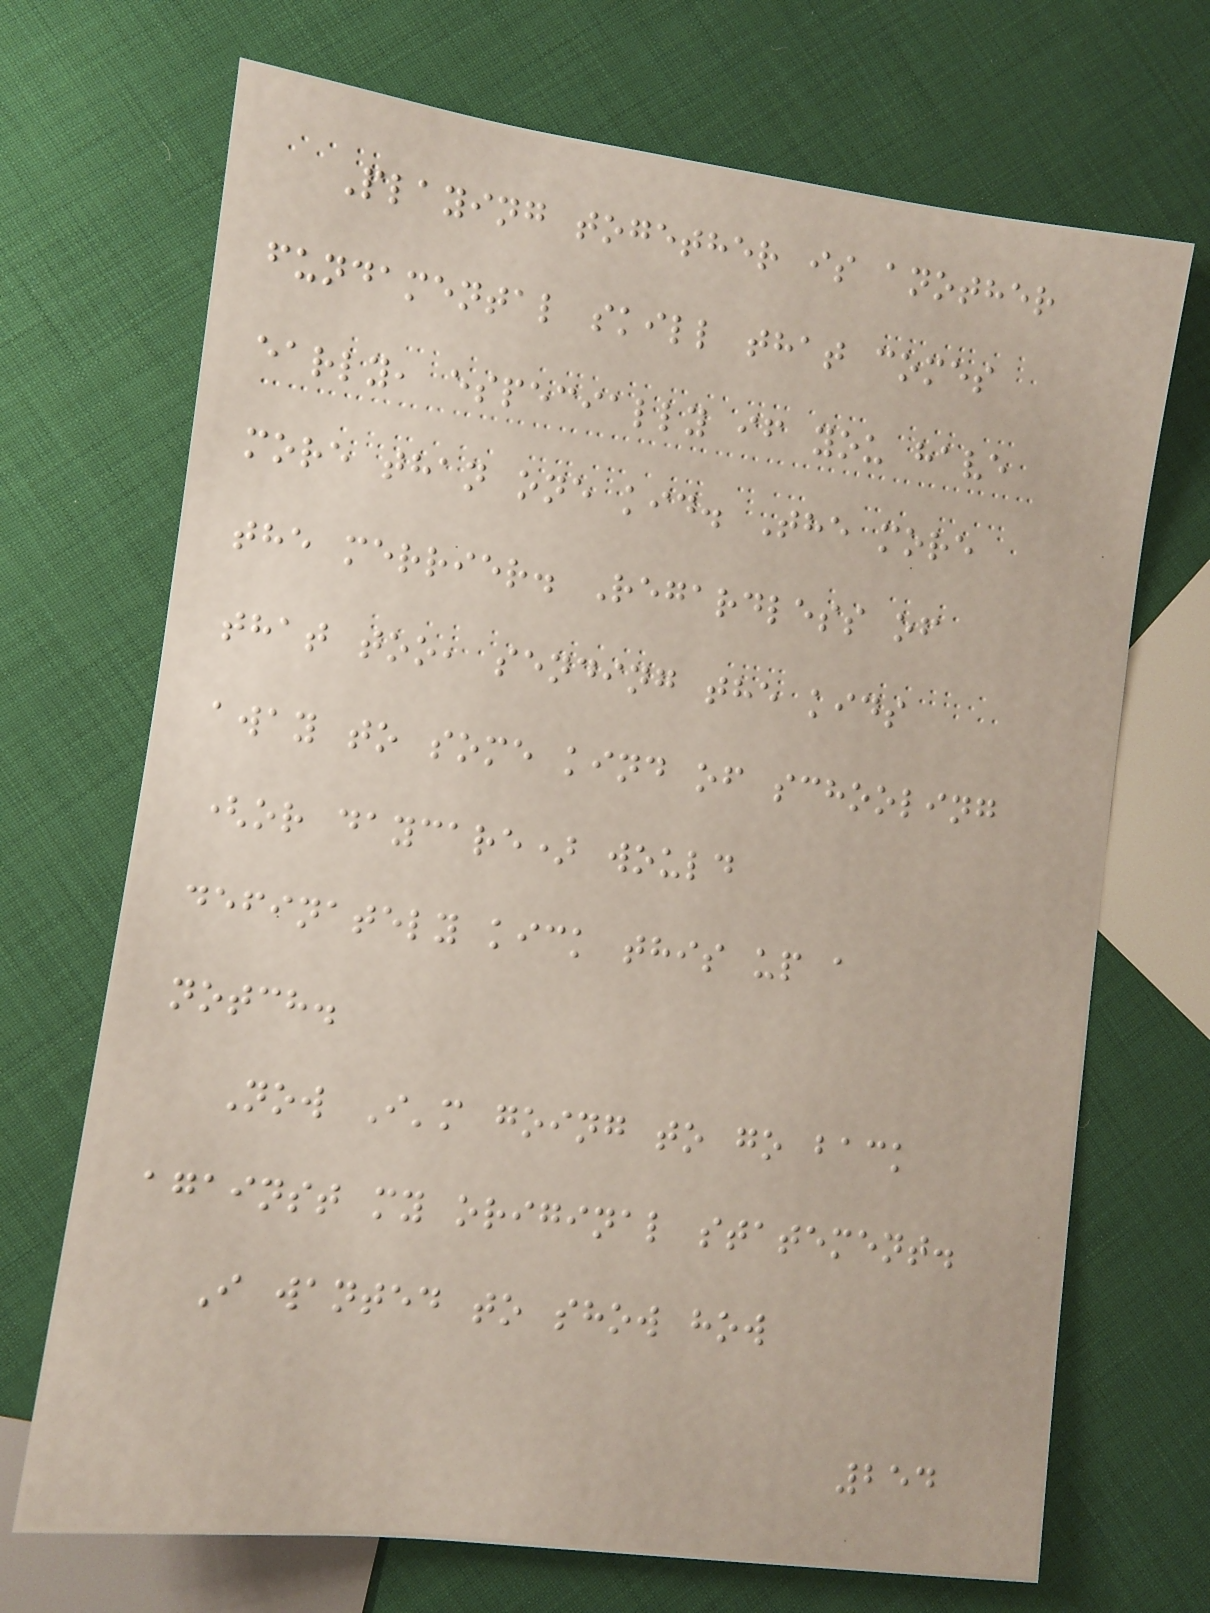Playing together is another
fundamental skill that comes
early, especially if you have
more than one kid. The more
the merrier. Regardless of
that too, sending the kids
away to some kind of schooling
(or daycare) would
definately kick this up a
notch.
Now I'm going to go back
against my original statement.
I wanted to show how
254
